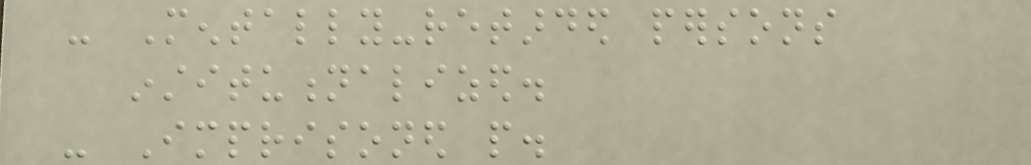- Mentally-retarded persons
institutionalized.
- Imprisoned people.
